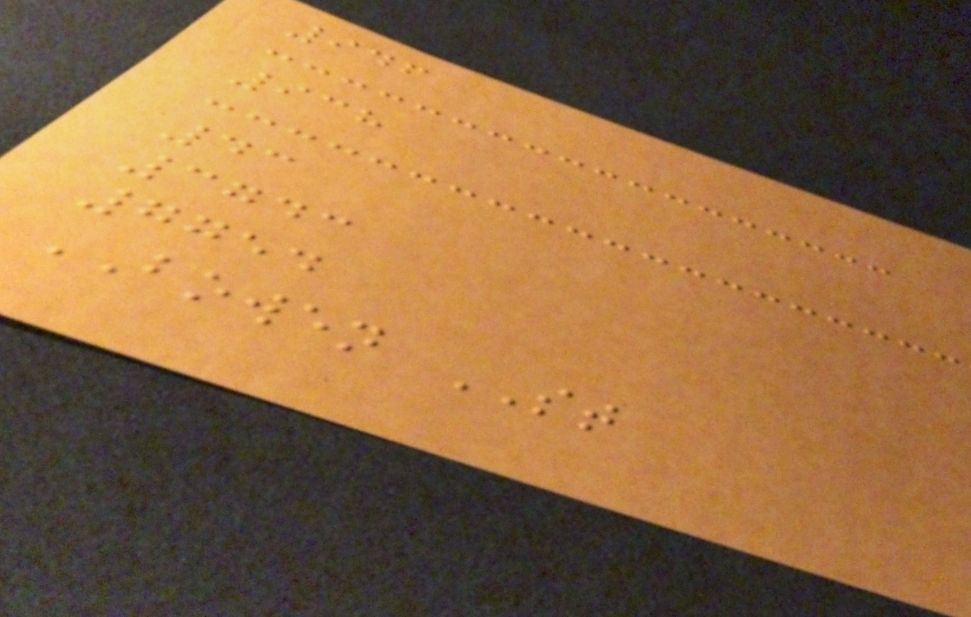946
938
43
3743
7754
BOWEN ST
